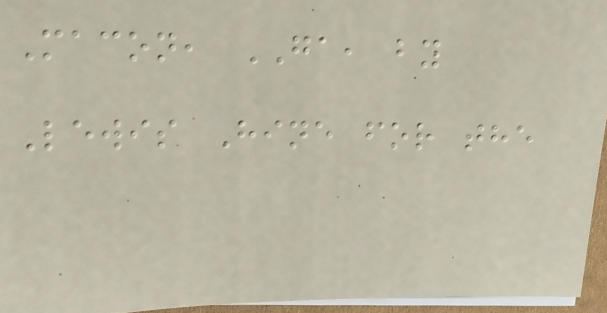Macon, GA, by
Lewis Hine for the
